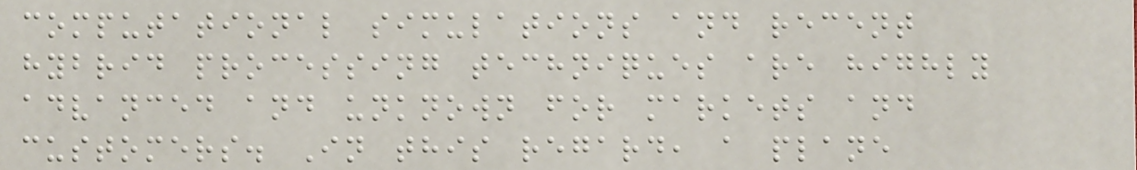computational simulations and recent
hybrid processing techniques are highly
advanced and unknown for markets and
customers. In this regard, a plane
